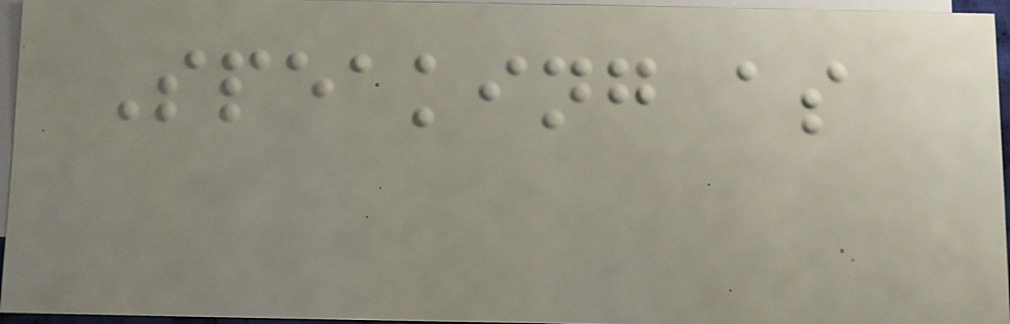Speaking as
